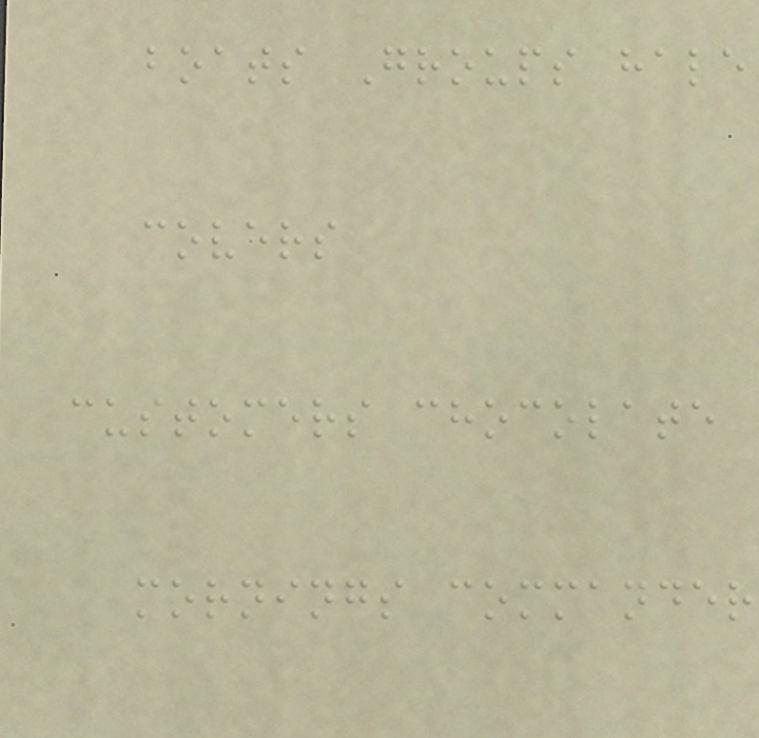boats Groups hale
covers
customers chocolate
mornings commander
